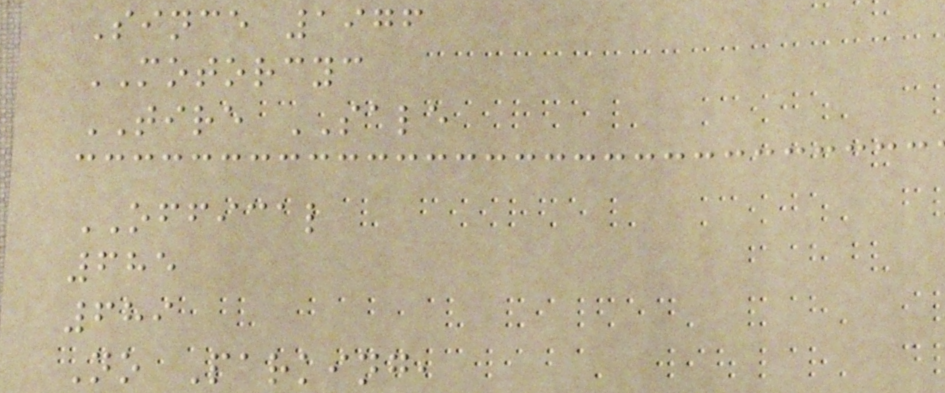Since 1976
MOTORCYC
TIRE SALE
OFFICAL
685
689
No Parking,
